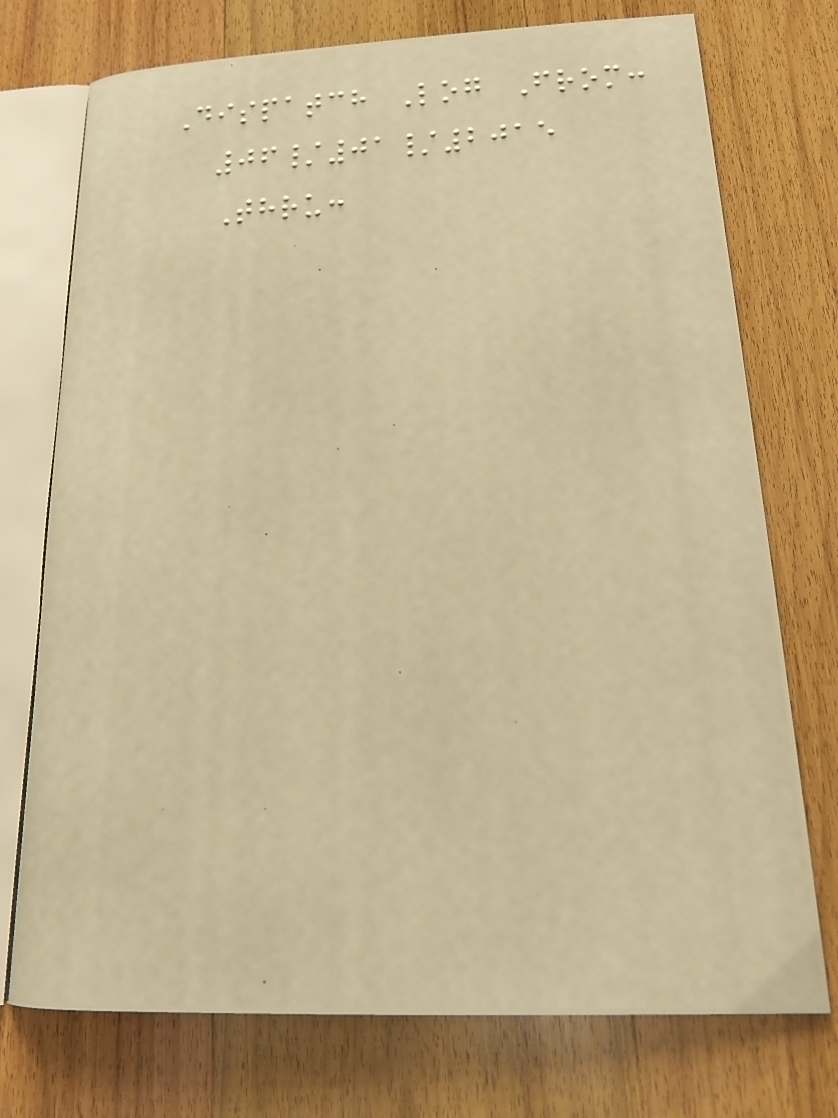Dispatch Log From:
06/01/2015
Thru:
